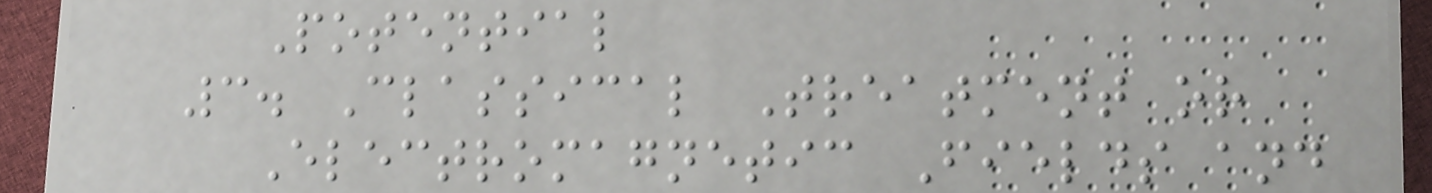Potential
3. Classical Treatment or
Electromagnetic Fields and
